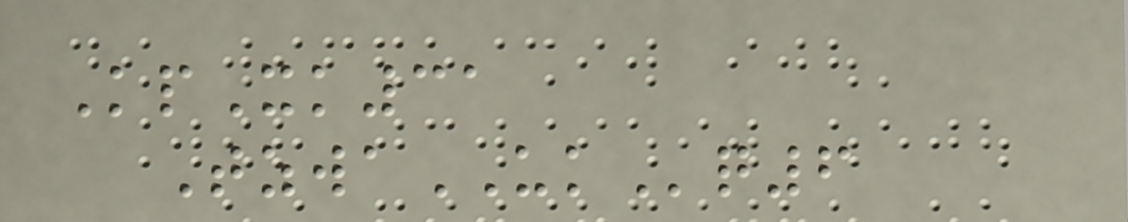KpXk31
TzwaUKq6
